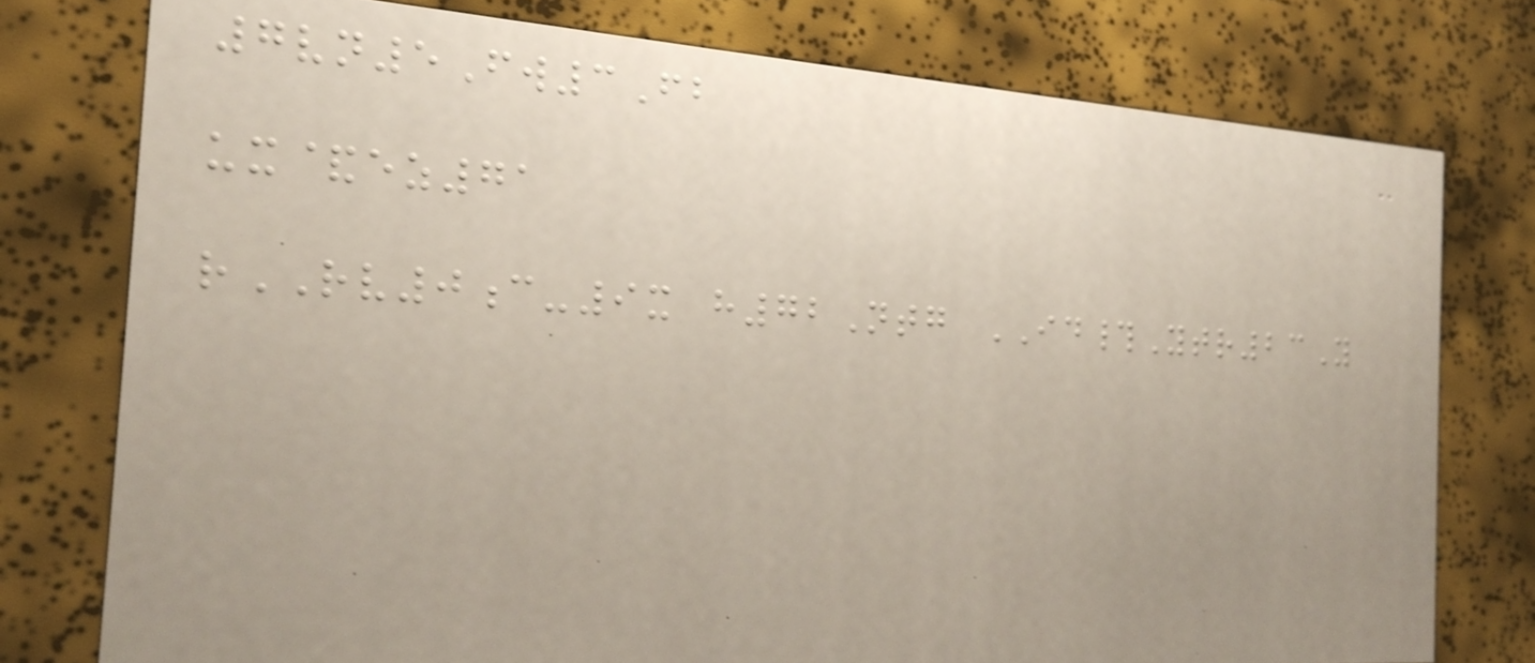7vn5Fw3Fb
ux&ez71
rRV0c-9x h72Ntg ID#Ytr23Y
